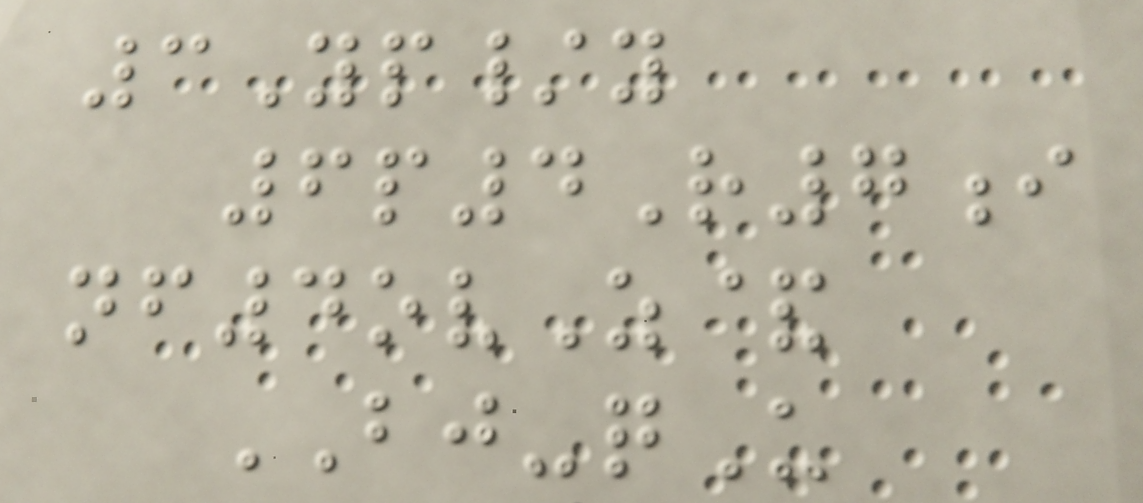3Yp/y
6p4R7i
nf4ovZ&
BJ-qU
